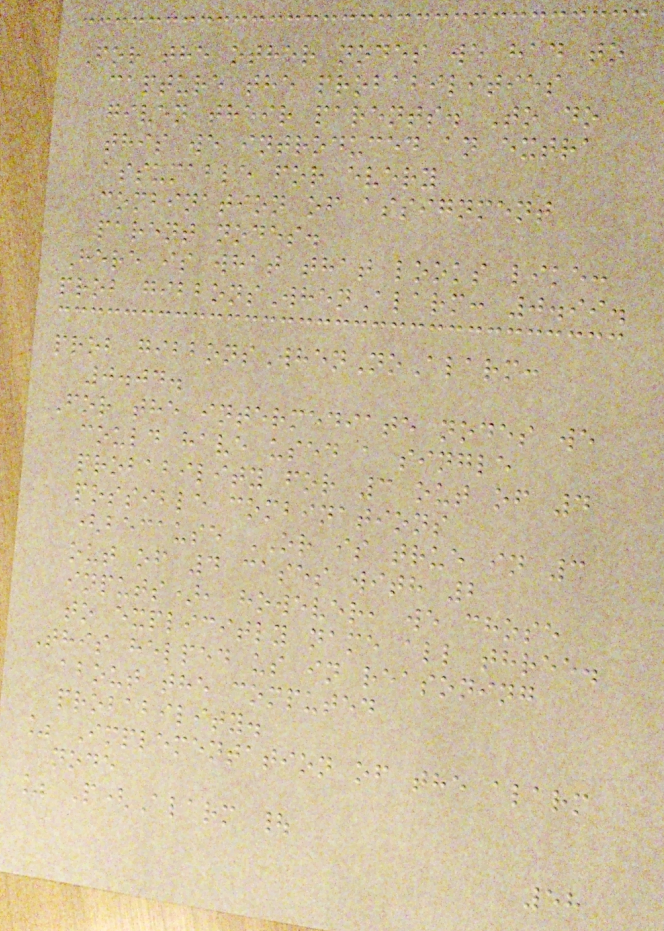For the other nodes we had to
capture the probabilities
given their parents. To do
this we introduced an extra
assumable for every
combination of assignment
parent nodes.
Here is what that looks like:
prob gibbonsWhenAlarm: 0.99.
prob gibbonsWhenNoAlarm:
0.04.
For the intermediate nodes we
could have used a single
probability for 3 out of 4
possible combinations
(because OR is true in 3
out of 4 cases with 2
inputs), however, we chose
to explicitly name all three.
This helped us in reasoning
about the computed
probability.
% Implementation of the alarm
node
% P(Alarm |
58
